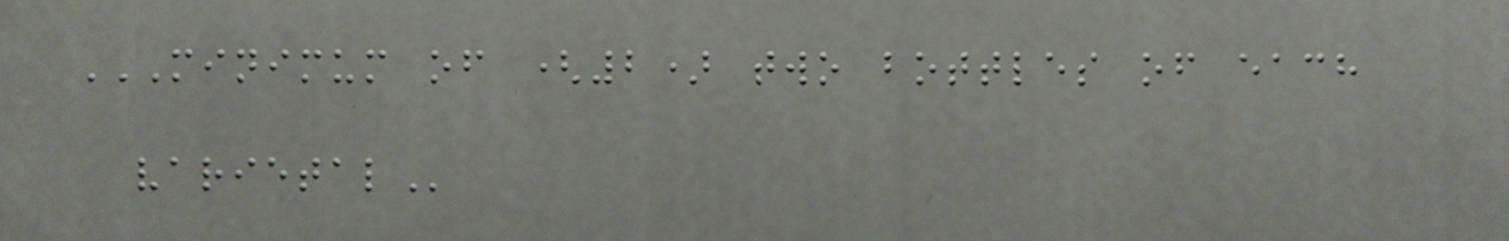MINIMUM OF (2) TWO BOTTLES OF EACH
VARIETAL
